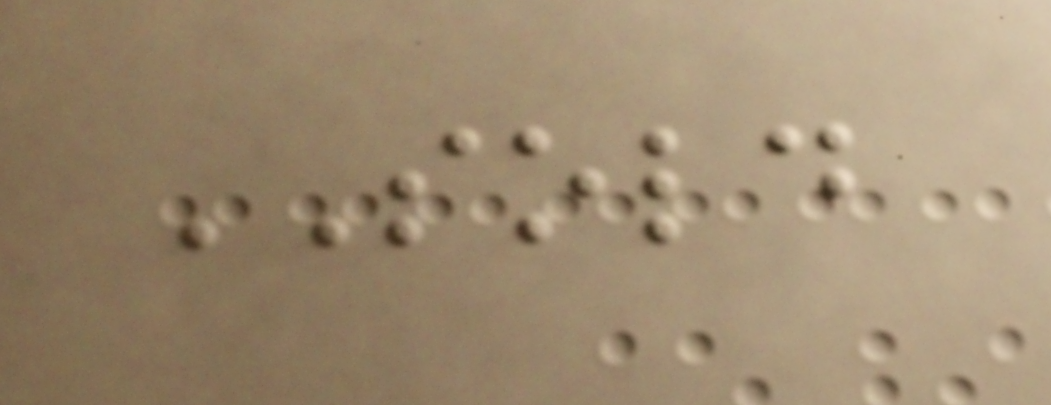SOLD
